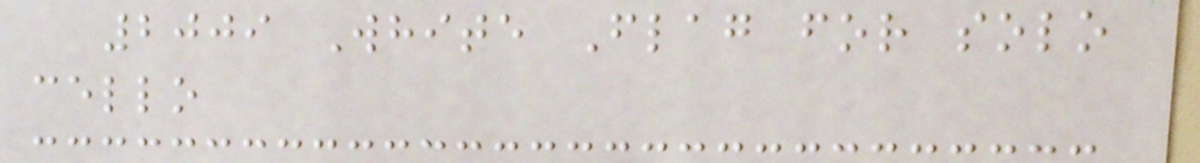2009 White Flag for solo
cello
